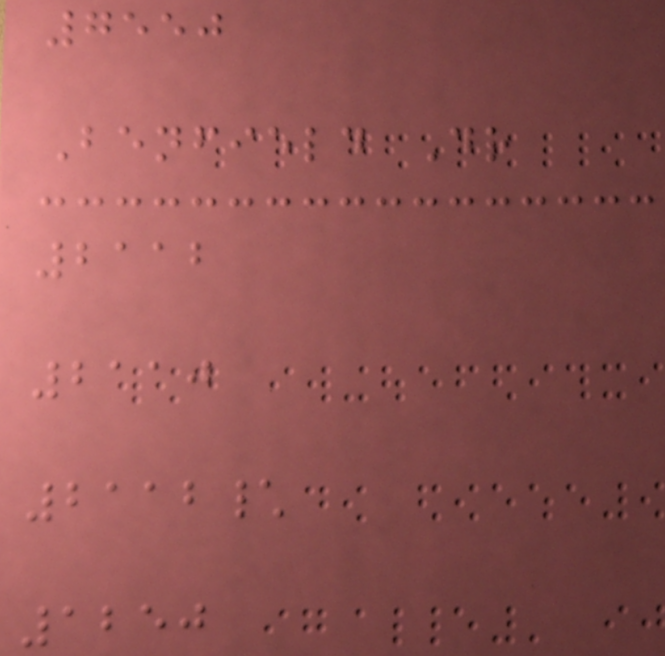7550
Benfield Dr
2112
2110
2112\
1250
